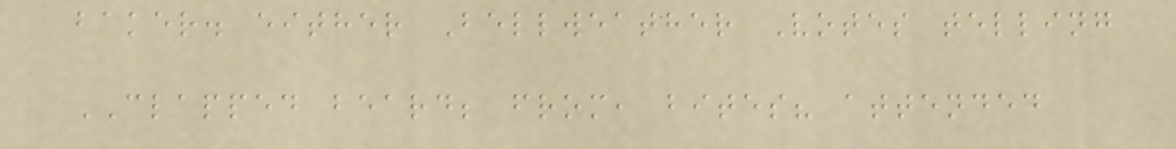baker. either Bellweather Votes telling
CLAPPED beard; from, bites? attended
